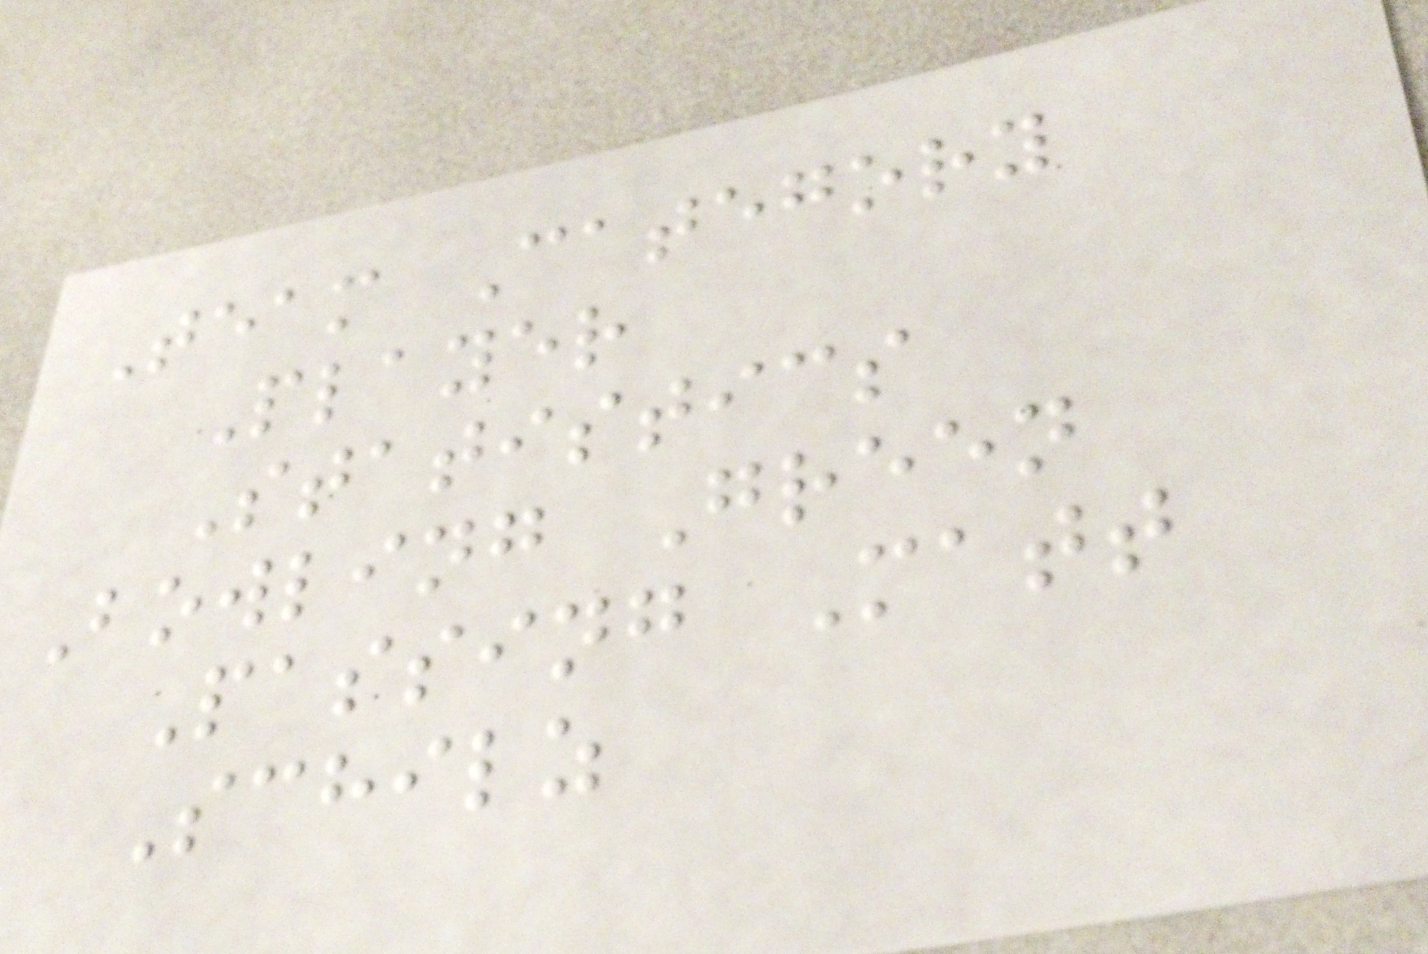Team Category
Player
Statistics
Bowling Green
Passing Matt
Schilz
